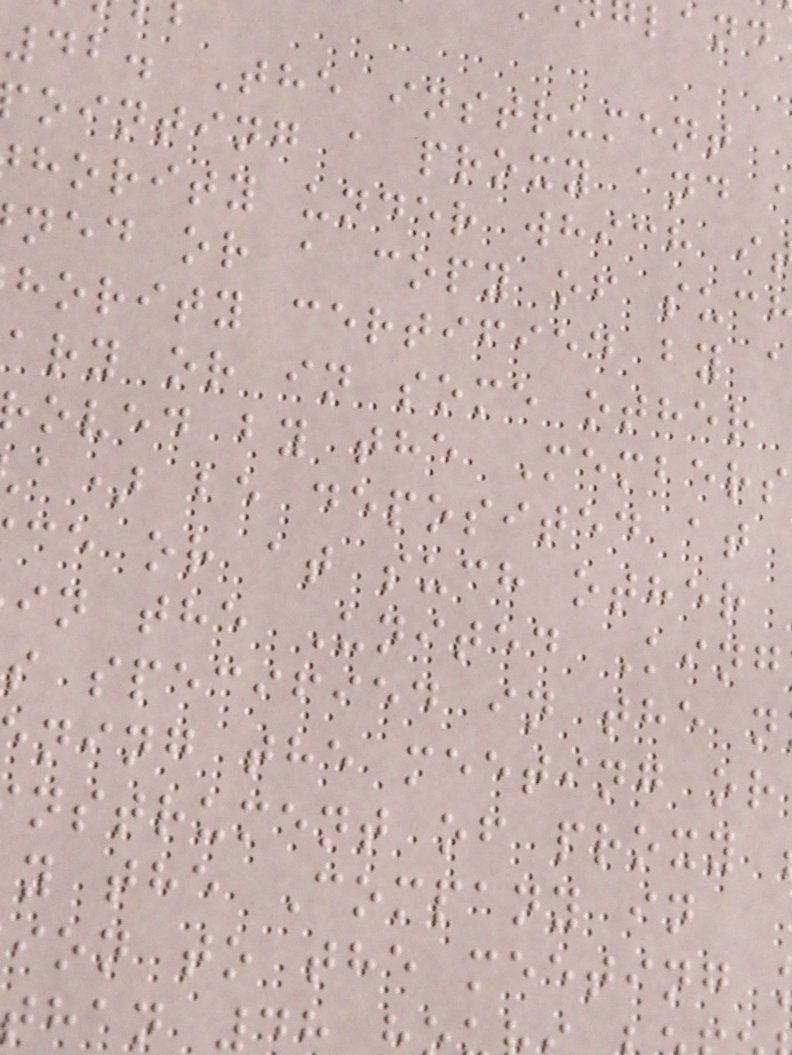42. The instrument
ointing a proxy and
hority under which i
ned or a copy of suc
hority certified by a
ary or in some other
oved by the Members
a) be deposited at
ce or at such other
in the United King
s specified in the n
ning the meeting or
nstrument of proxy
y the Company in
ion to the meeting
than 4
